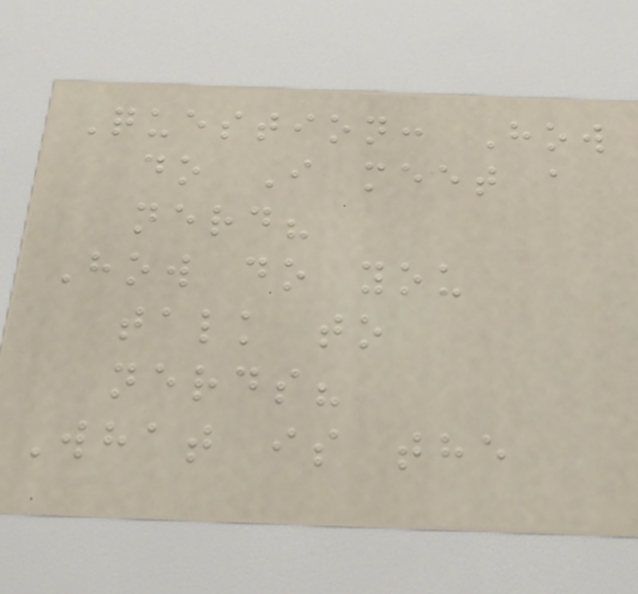Question: How
do I meet a
nerd?
How do you
talk to
nerds?
What is the
